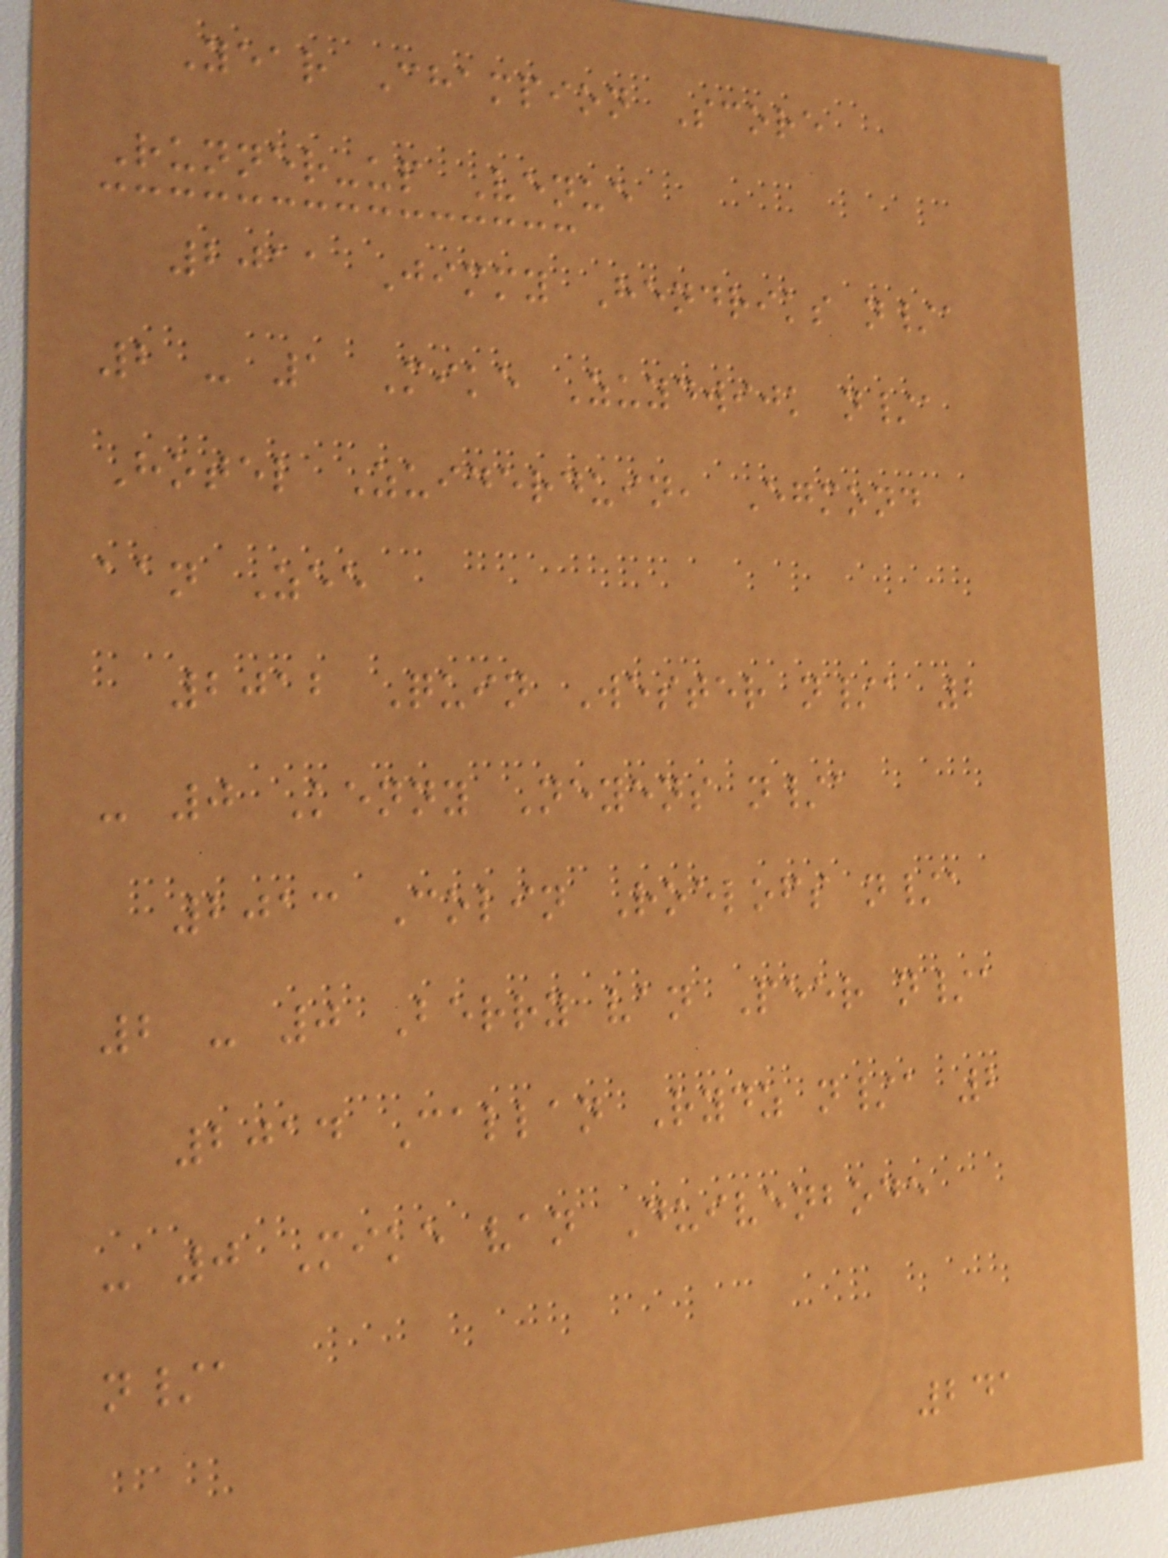Year Champion Score
Runner-up Venue
2011 Jimmy Hendriks n/a
2 - 1 Mike Zuydwijk n/a
Hotel Zuiderduin, Egmond
aan Zee
2012 Quin Wester n/a 2
- 0 Kenny Neyens n/a
2013 Colin Roelofs n/a
2 - 0 Berry van Peer n/a
2014 Callan Rydz n/a 2
- 0 Mike van Duivenbode
n/a
241
